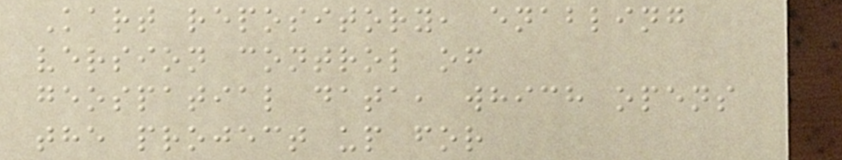Kart repository, enabling
version control of
geospatial data, which opens
the project up for
